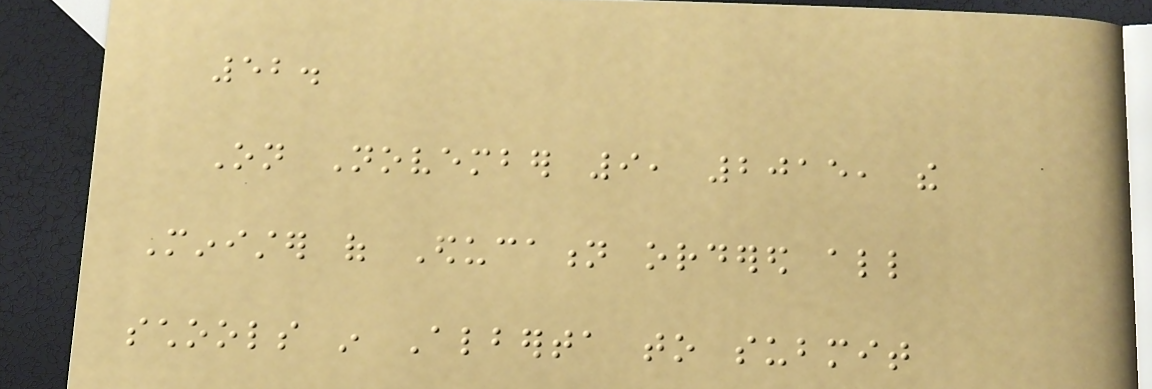52.
On November 9, 2015, the
Minister of Education ordered all
schools in Alberta to submit
